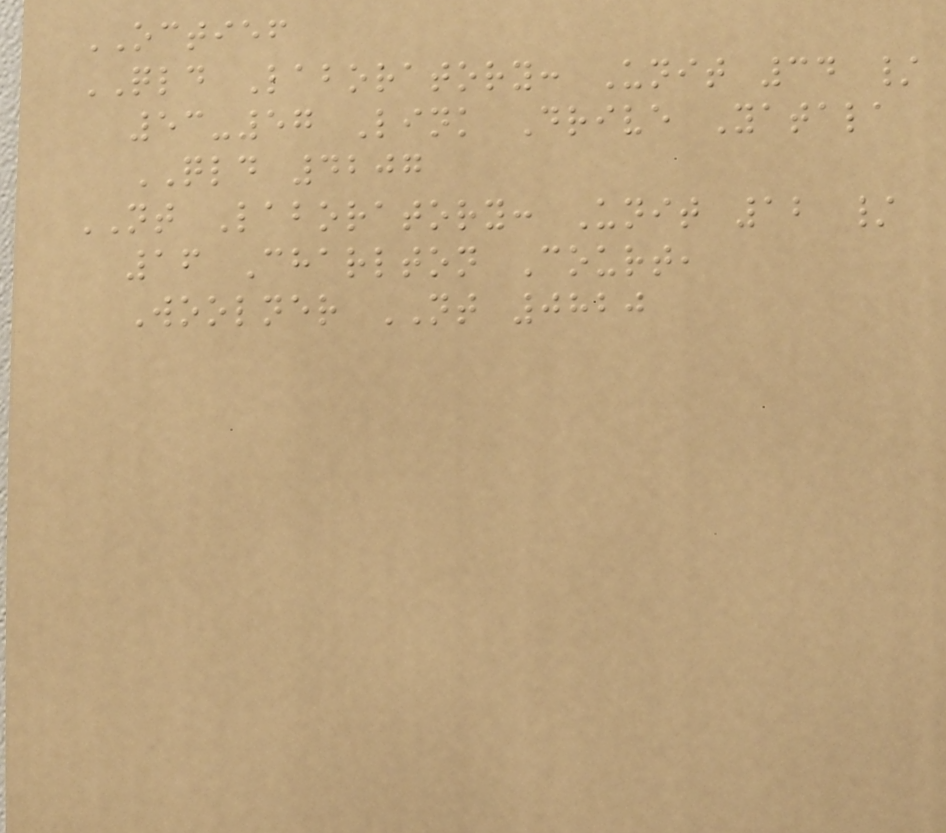OCTIEF
QLD Laboratory: Unit 34 /
53-57 Link Drive Yatala
QLD 4207
NT Laboratory: Unit 12 /
16 Charlton Court,
Woolner NT 0820
